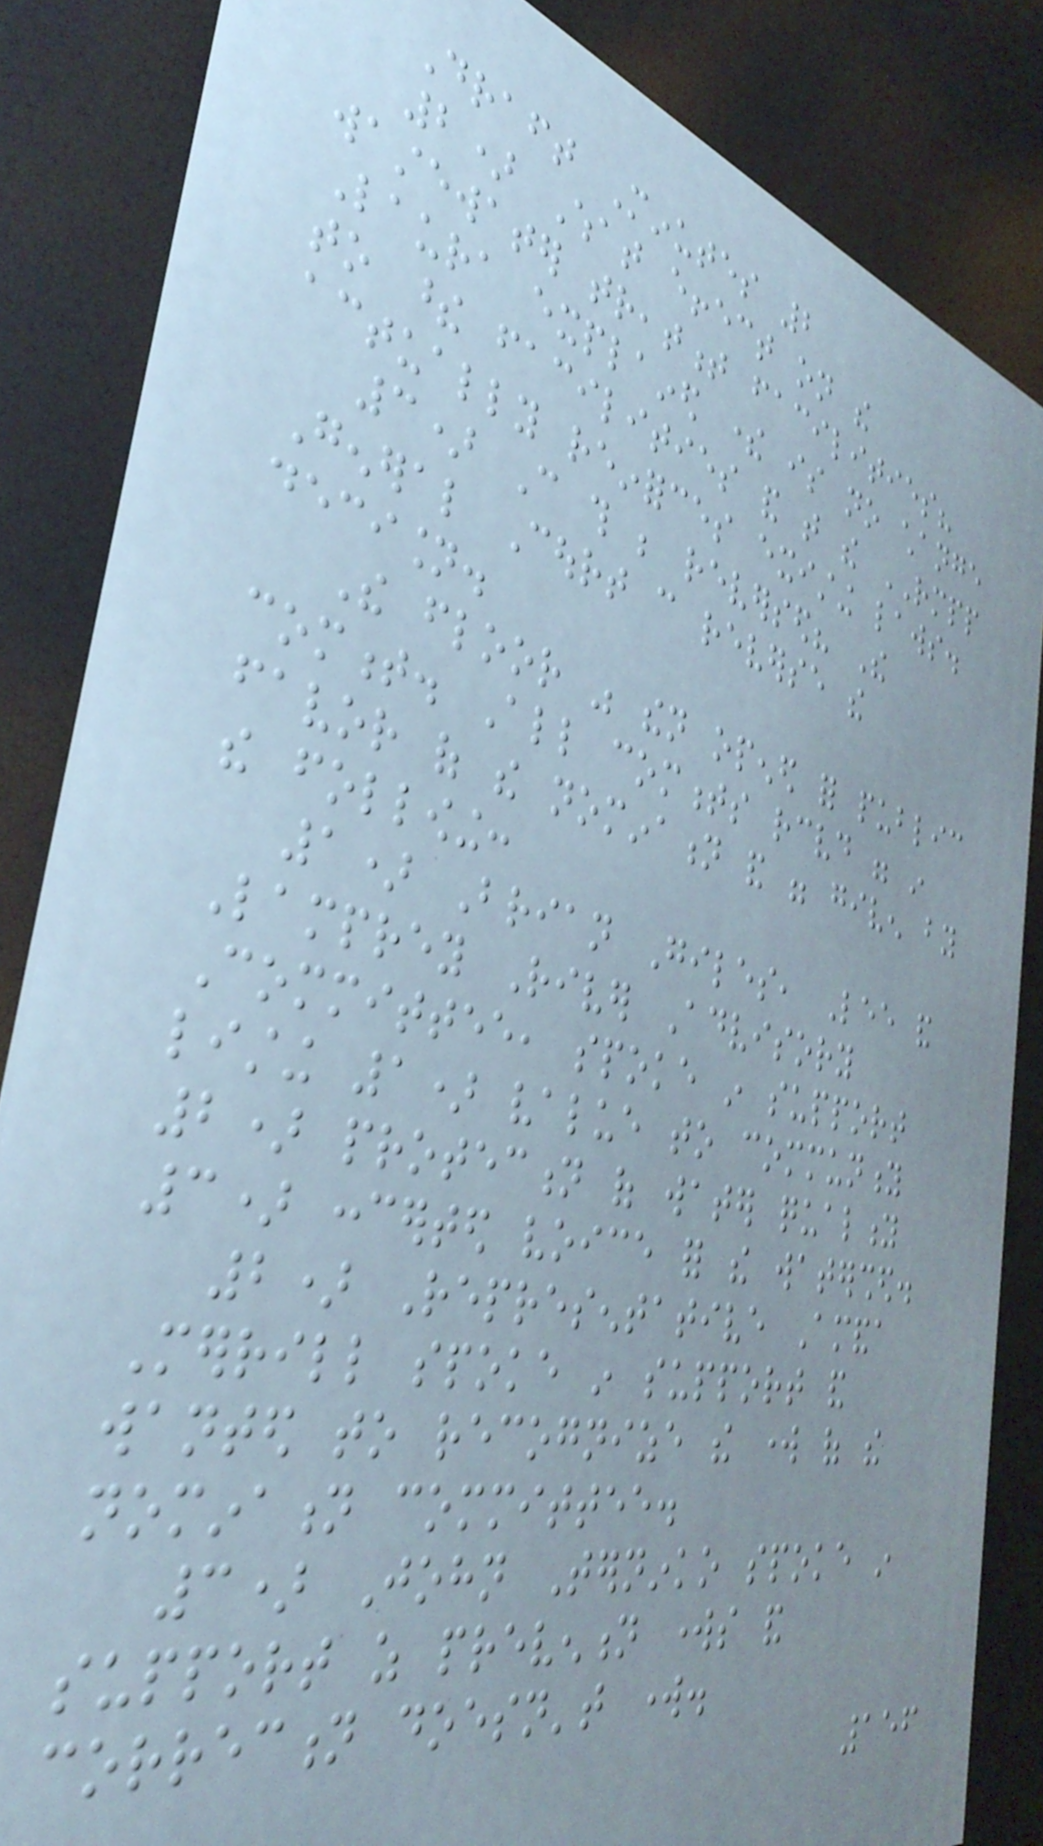Draft Minutes 2
2) What effect on the
wastewater treatment facilities?
Laura explained there is no change
to these facilities and that the RMPP
actually reinforces existing laws.
3) Can this be reversed? The
General Court can reverse the
decision.
The floor was then opened for public
comment. All comments received were in
favor of the nomination and were given by
the following:
1) Brian Giles, Lee and
Lamprey River Advisory
Committee, spoke in support
listing 1) value to community
2) protection of water quality
3) concerted voice for the watershed.
2) Representative Amanda
Merrill spoke in support and
wanted to recognize the work of the
nomination committee.
3) John Terninko spoke in
support as prevention works and
correction doesn't work.
156
